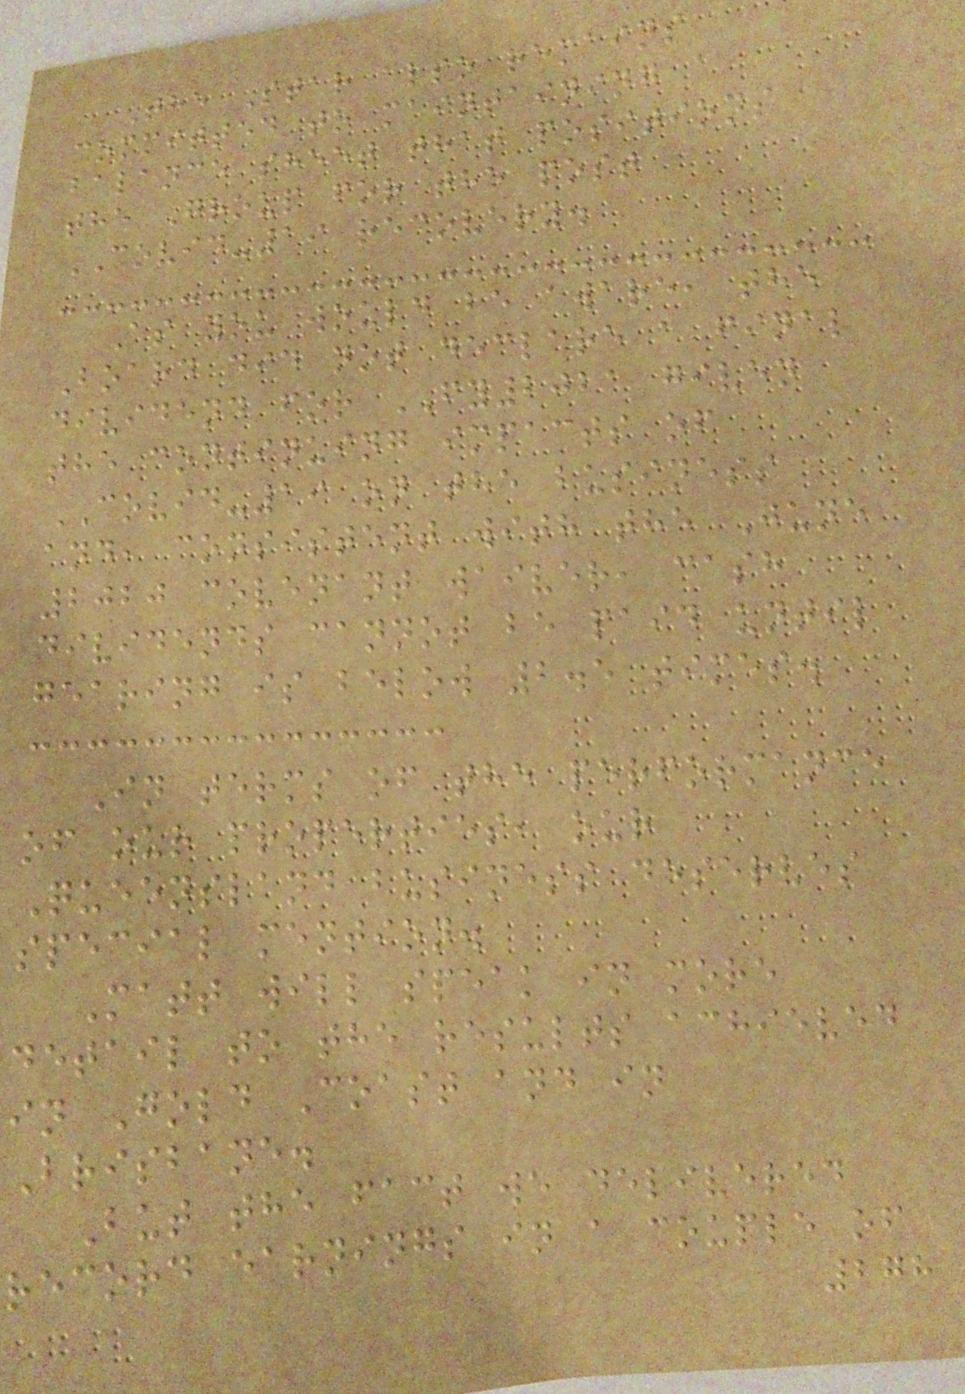The Star also remains
committed to maintaining a
balance sheet that positions
the Group for the post
COVID-19 recovery.
As you would be aware, the
Board did not declare a final
dividend for FY2021 given
the continuing impacts of
COVID-19 on the business
and, consistent with the June
2020 covenant waiver, cash
dividends cannot be paid until
gearing is below 2.5 times.
In terms of the performance
of our properties, our
Queensland business deserves
special mention.
Matt will speak in more
detail to the results achieved
in Gold Coast and in
Brisbane.
But the fact we delivered
record earnings in a couple of
278
